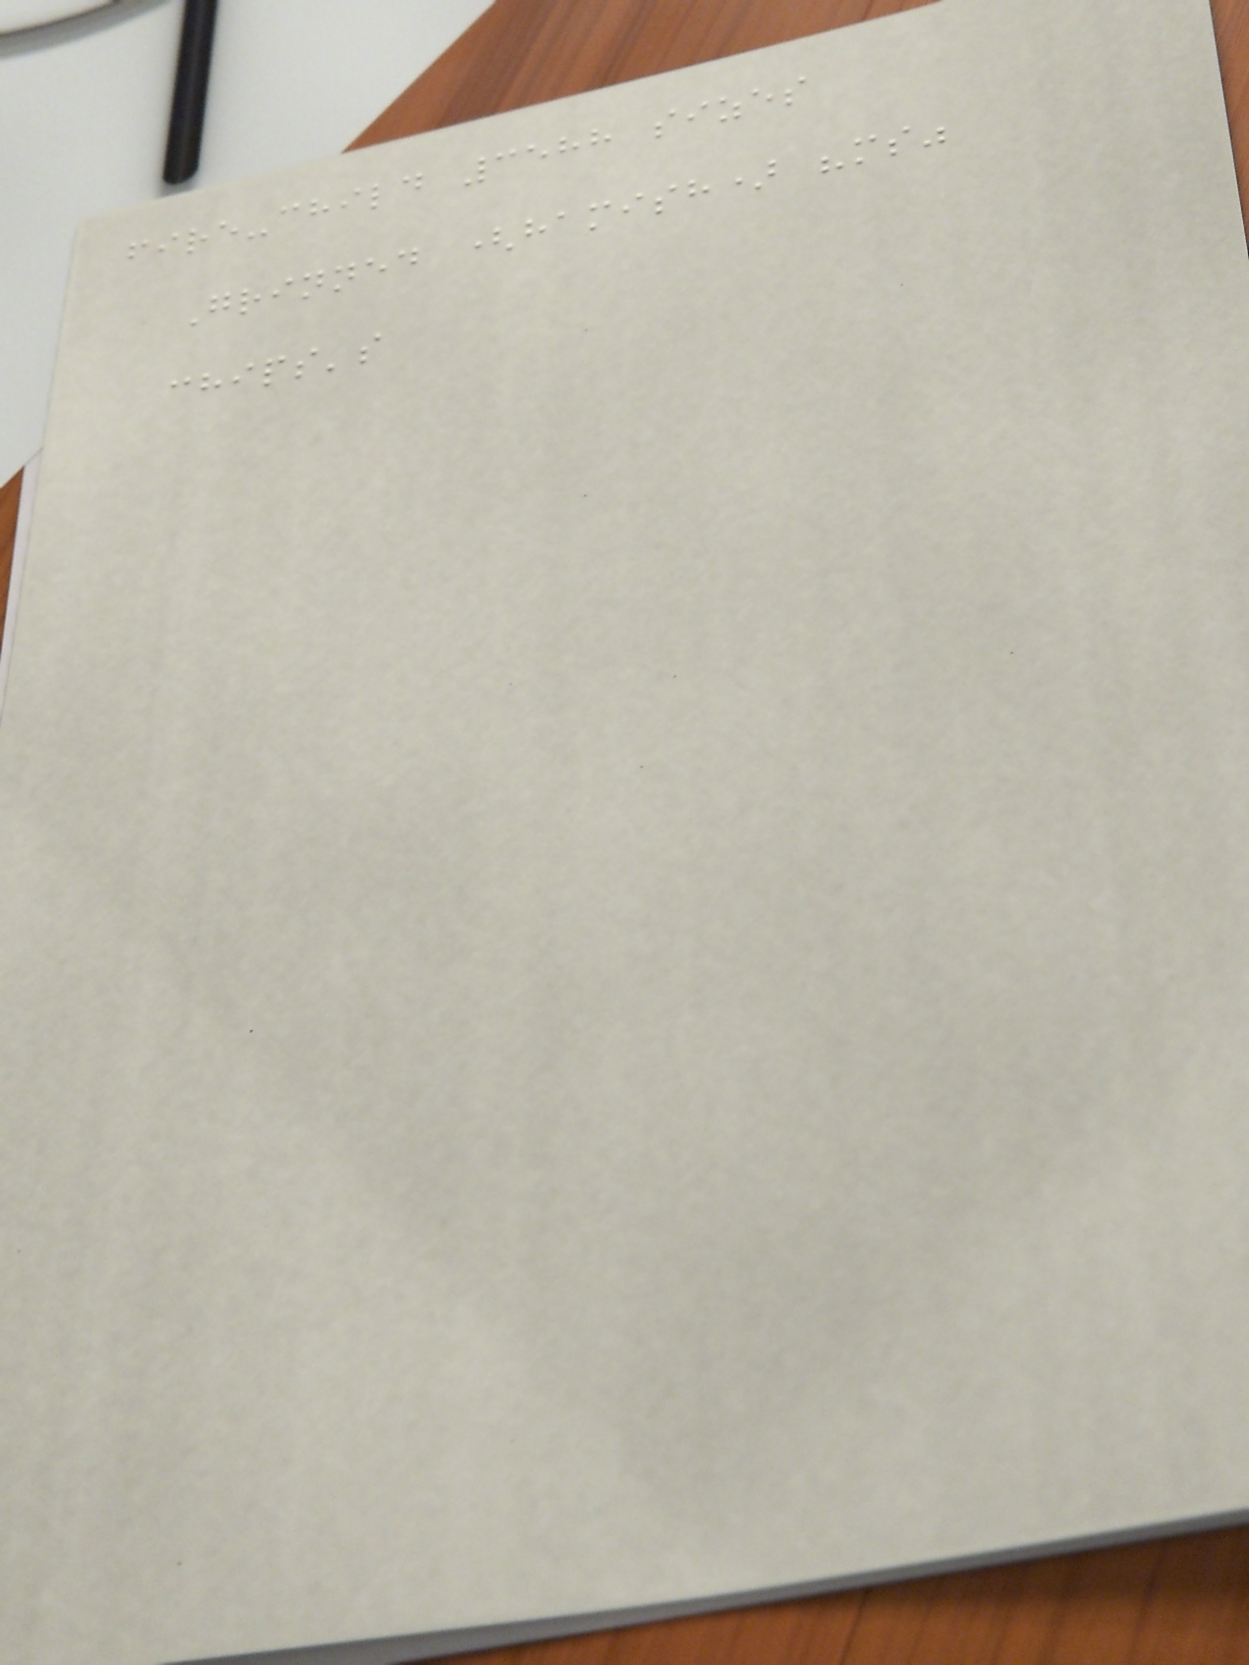fire-child 3588 sizes
Grinned (hamish) "ms"
chips's
